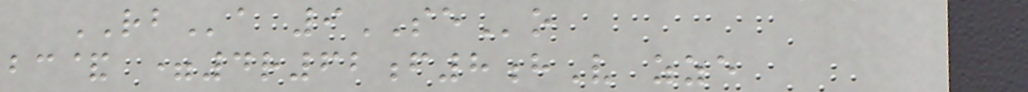RBa 9SEo
bc& =4r62f8hV zze
